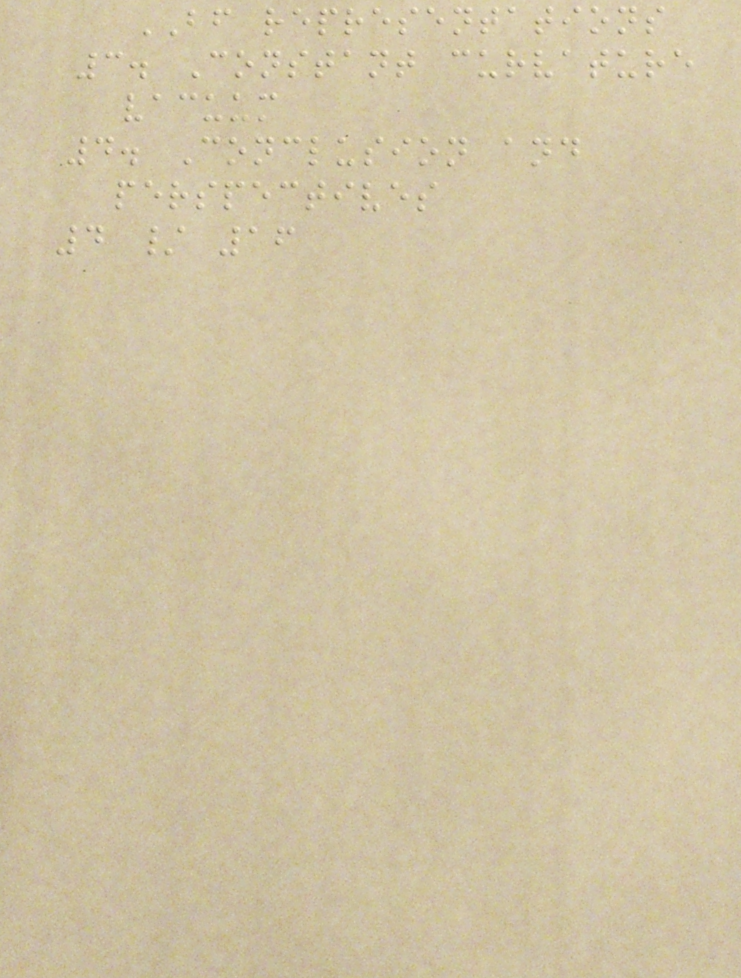BF representations
3. Constant curvature
vacuum
4. Conclusion and
perspectives
4 / 16
